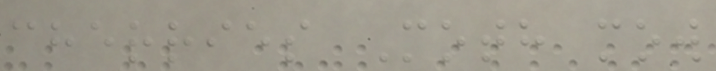cherries Moth mow
